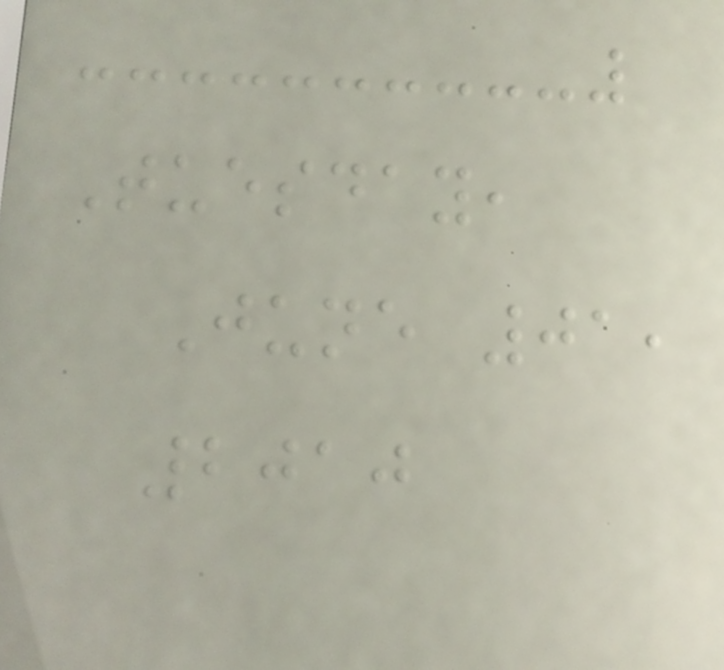Tuesday,
June 01,
2010
